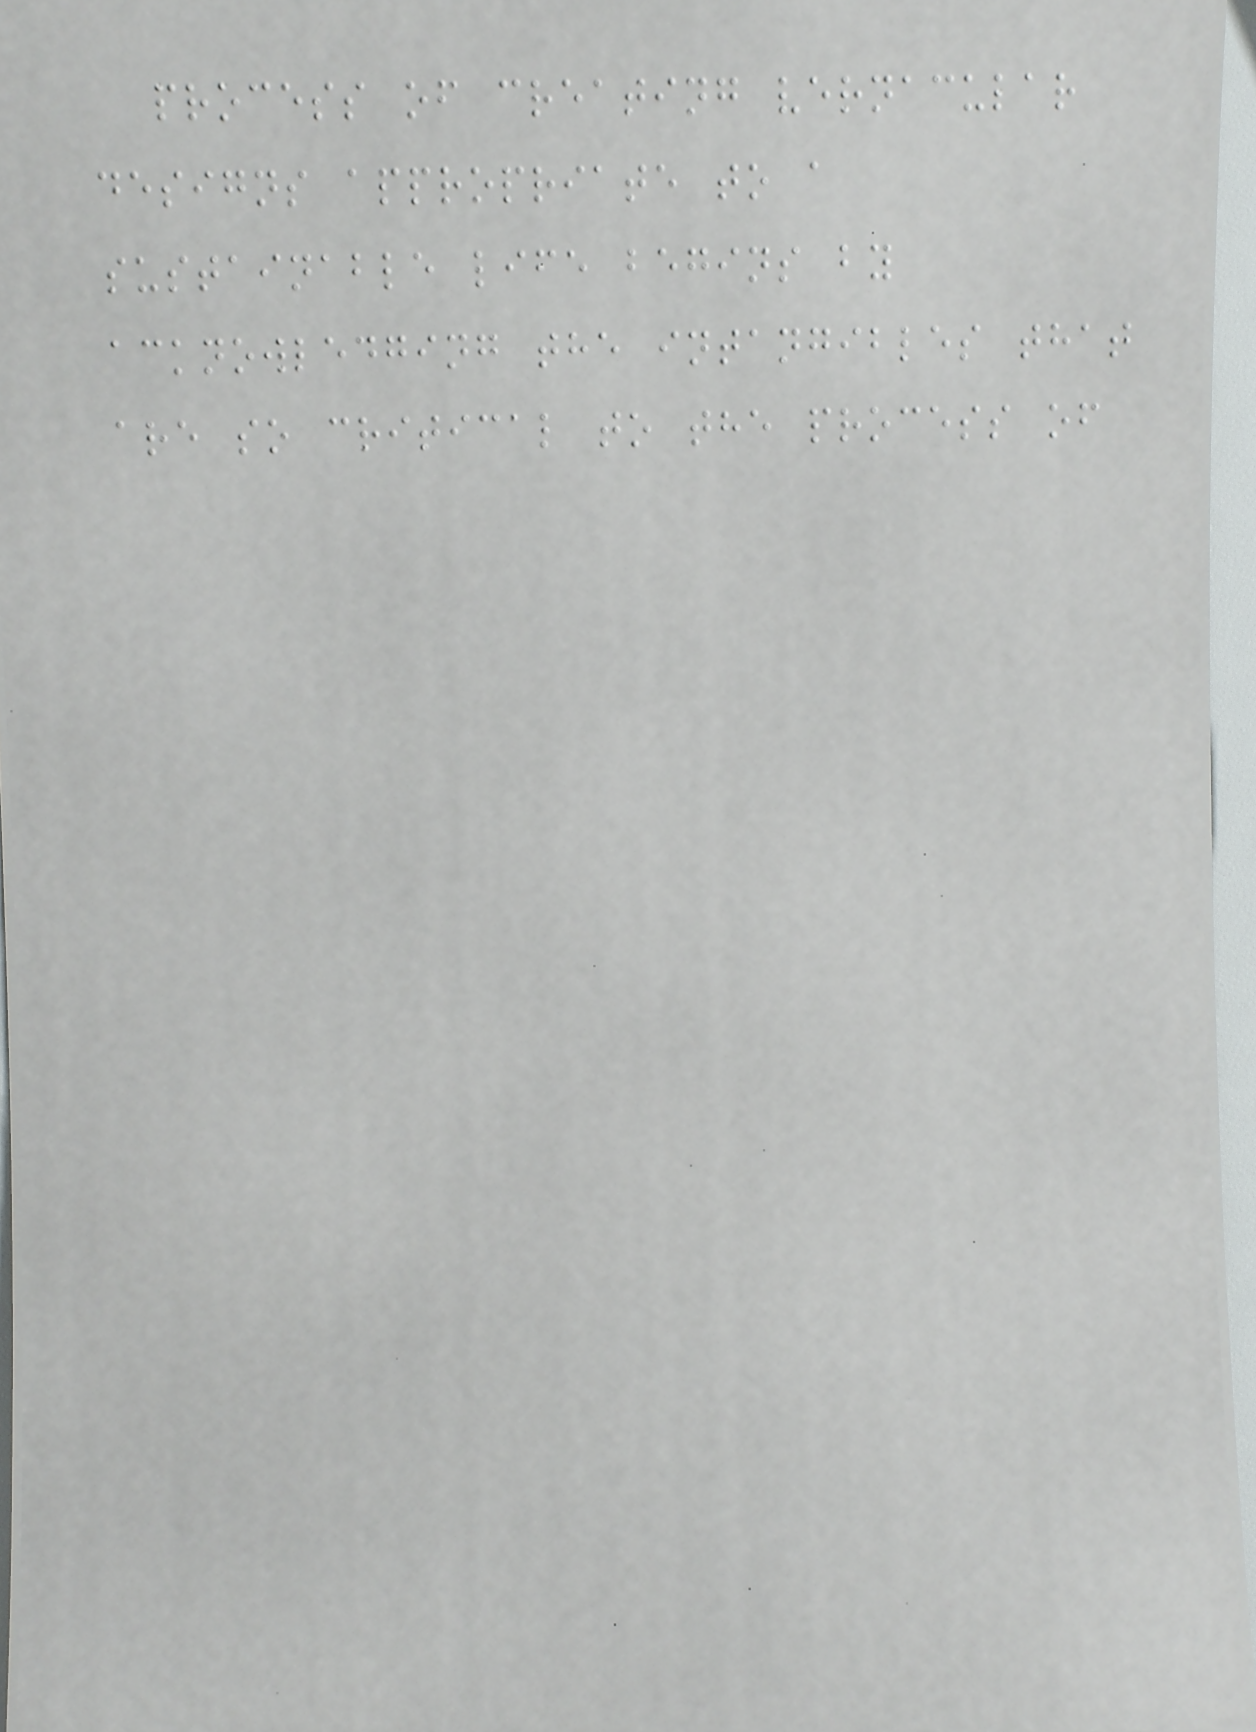process of creating vernacular
designs appropriate to a
sustainable life begins by
acknowledging the intangibles that
are so critical to the process of
